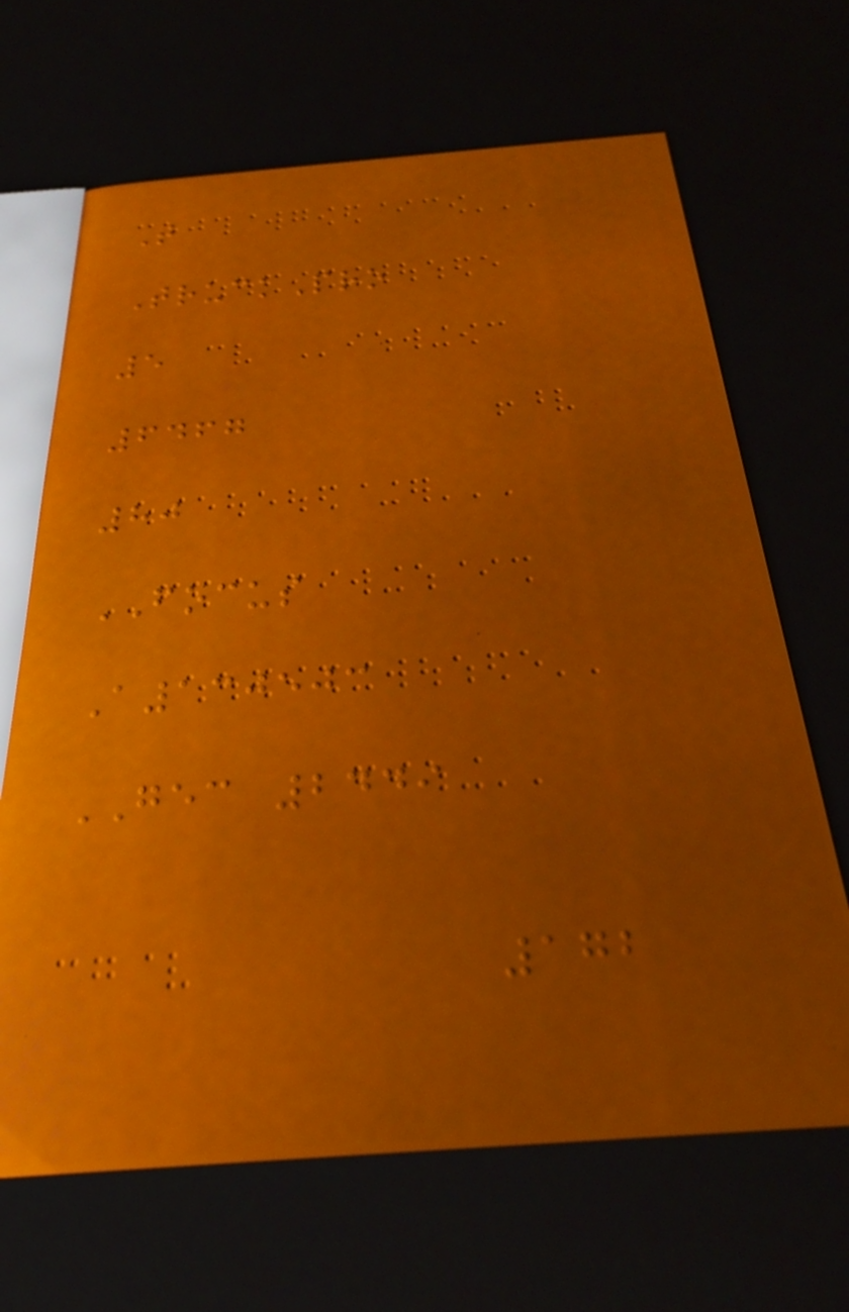T
TruckPro
5
6467
80
FOCUS
A130503
GEC 2449
172
